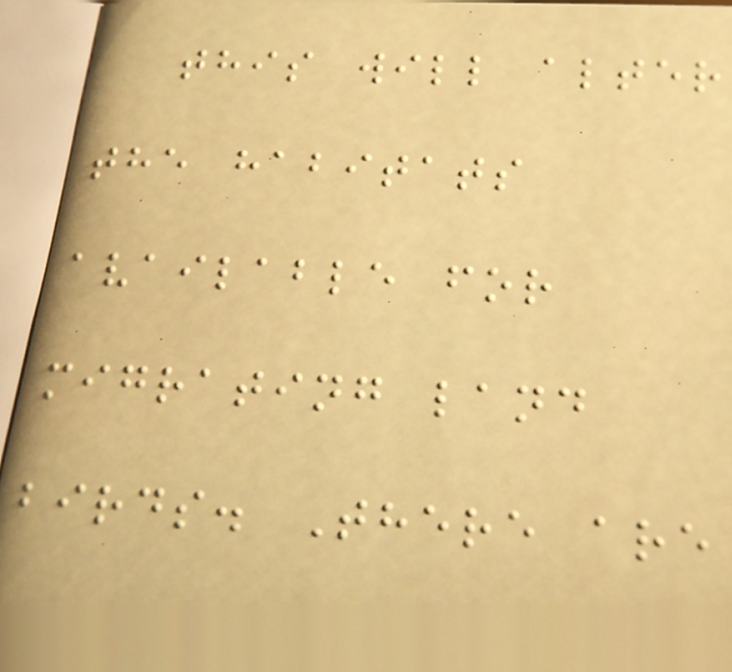this will alter
the habitats
available for
migrating land
birds. There are
